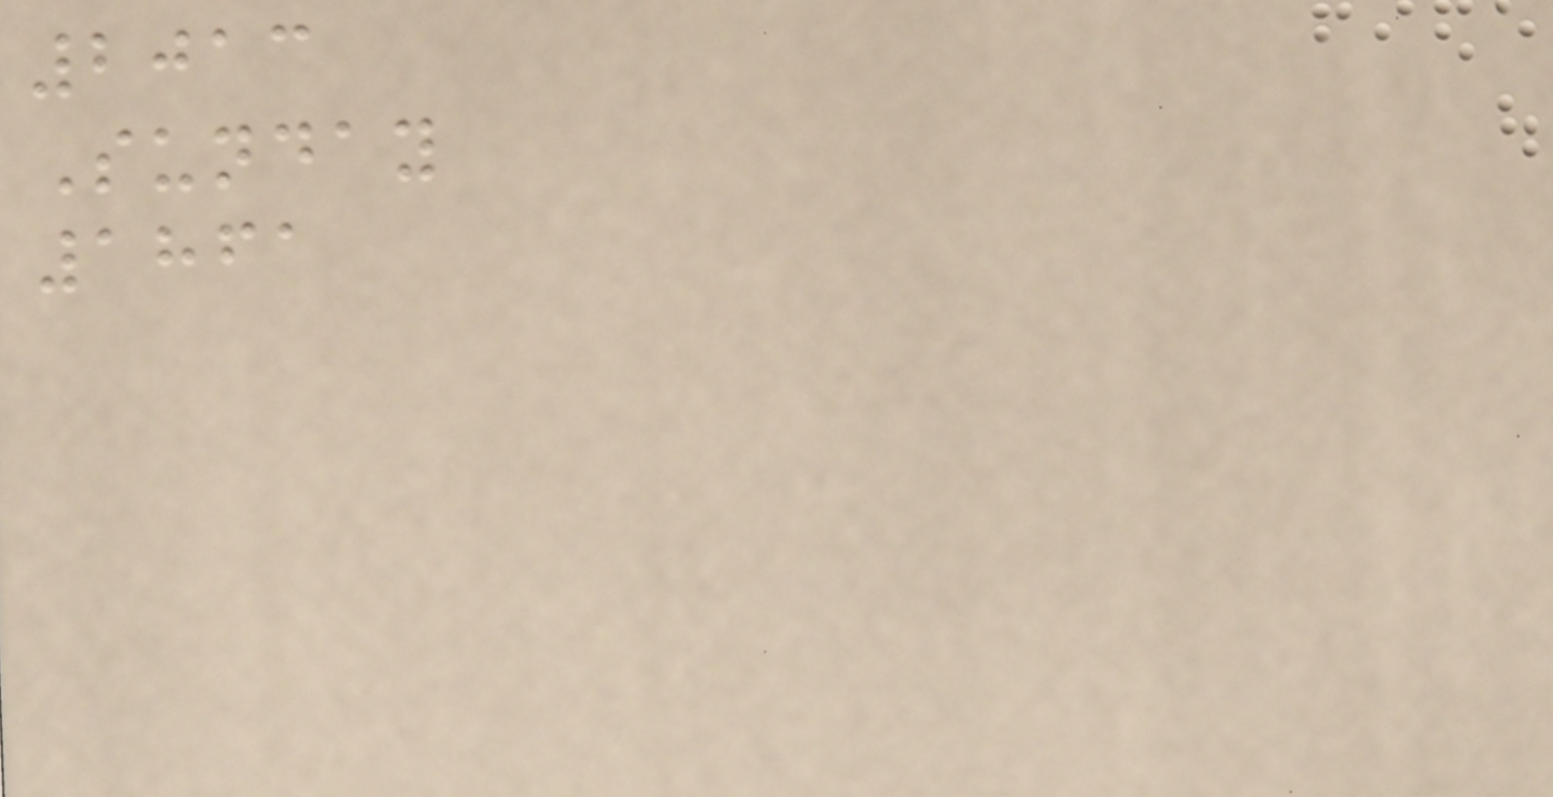2013
Sunday
1861
